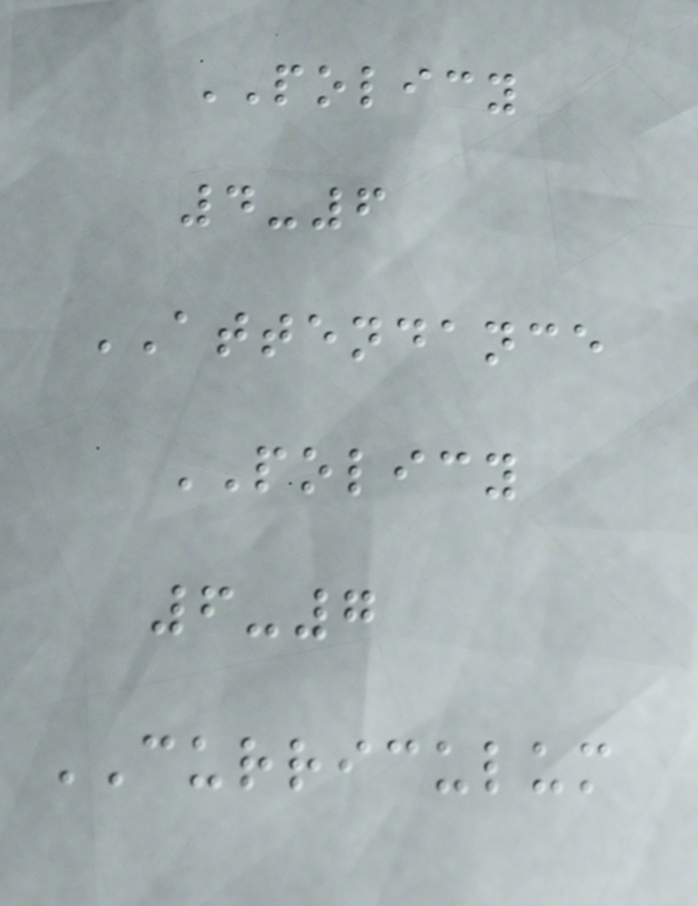POLICY
4-6
ATTENDANCE
POLICY
6-7
CURRICULUM
